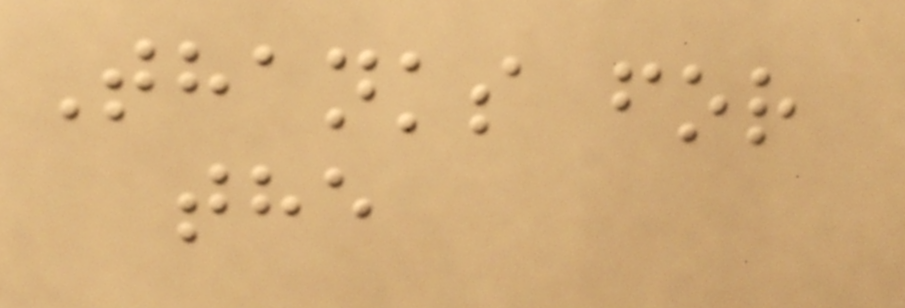Thanks for
the
